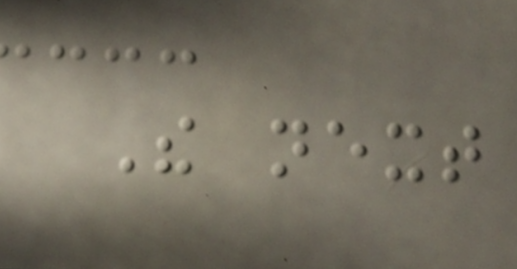The next
